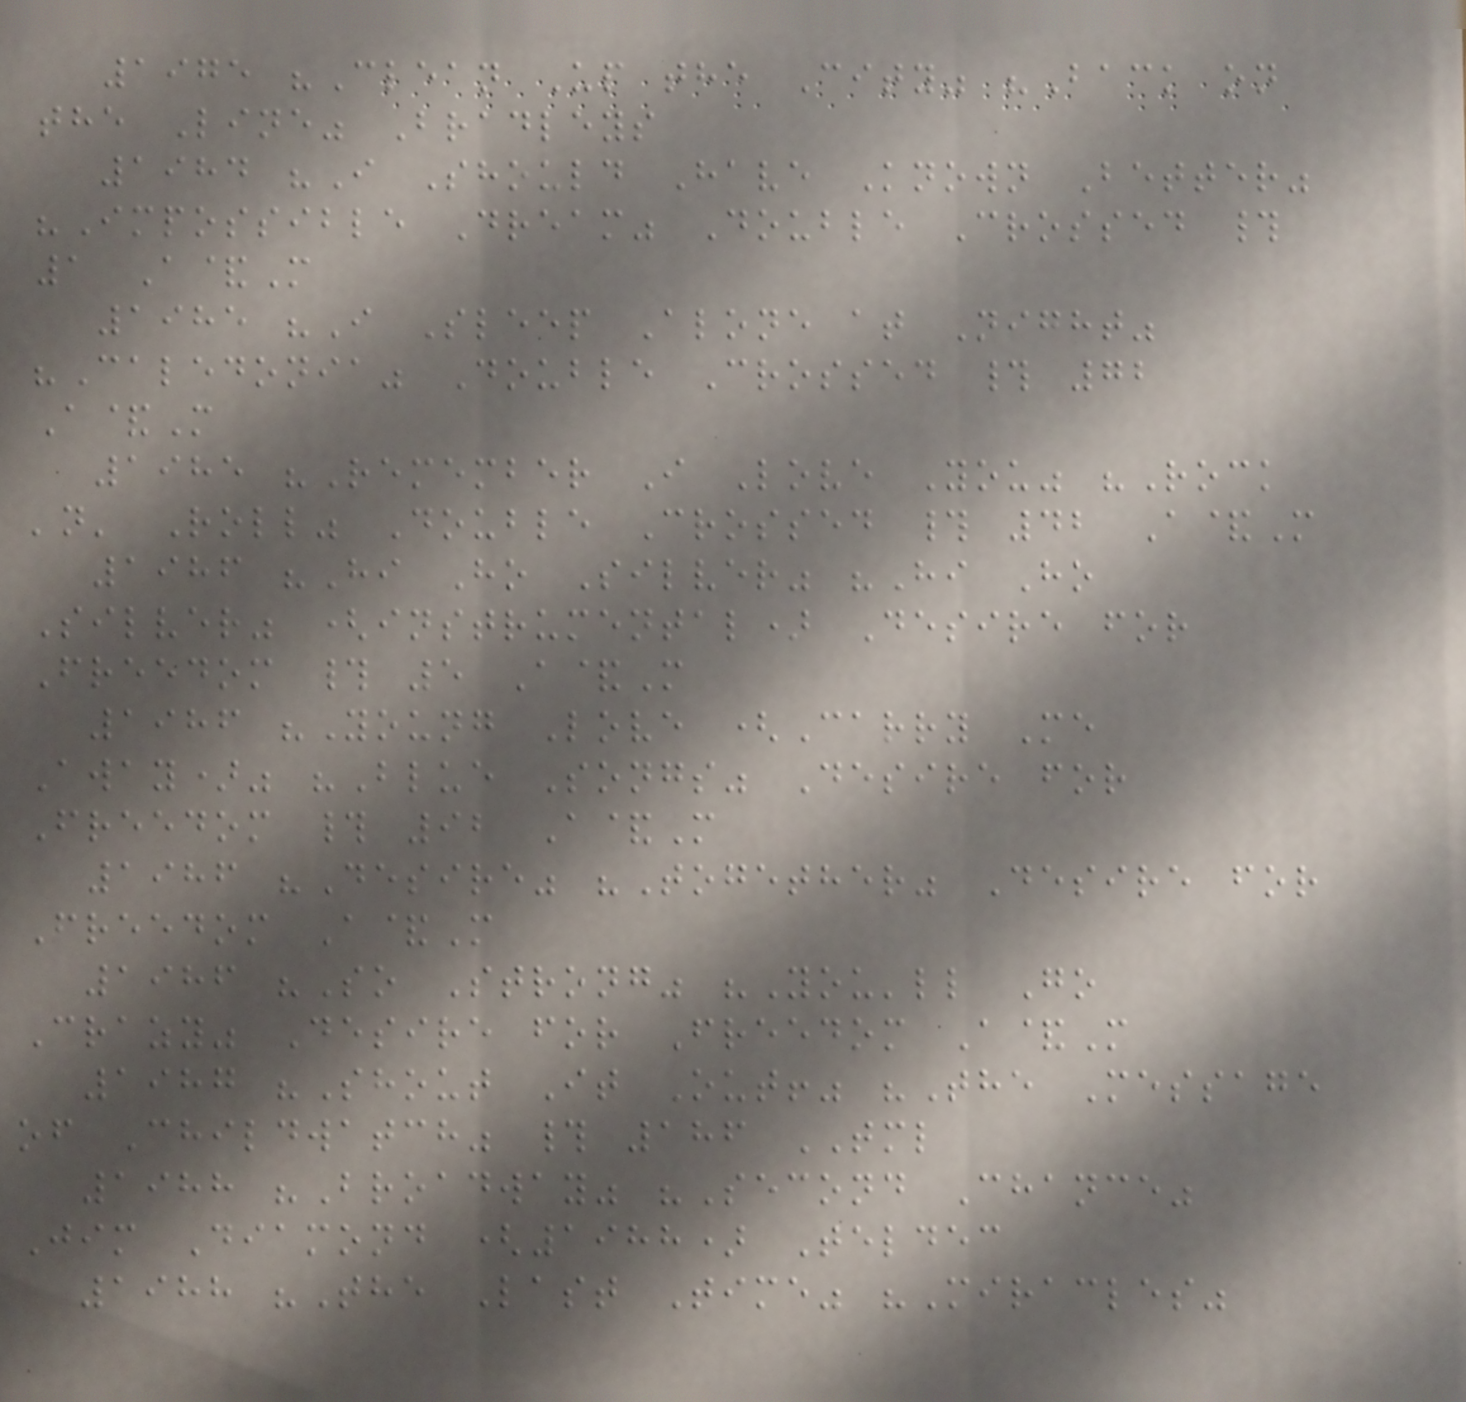1975 "Clean Up the City" "Back on
the Line" Bradleys
1984 "I Should Have Known Better"
"Impossible Dream" Double Crossed #
1 A&M
1985 "I Sleep Alone at Night"
"Caledonia" Double Crossed # 72
A&M
1985 "Remember I Love You" "Rock
'n' Roll" Double Crossed # 42 A&M
1986 "Hi Ho Silver" "Hi Ho
Silver" (instrumental) Desire for
Freedom # 5 A&M
1986 "Young Love (Carry Me
Away)" "Blue Songs" Desire for
Freedom # 92 A&M
1986 "Desire" "Together" Desire for
Freedom A&M
1986 "So Strong" "You'll Go
Crazy" Desire for Freedom A&M
1987 "Shout It Out!" "The Message
of Childwatch" # 186 TML
1988 "Broadway" "Second Chance"
Jim Diamond (1988) Teldec
1988 "The Last Time" "Miracles"
